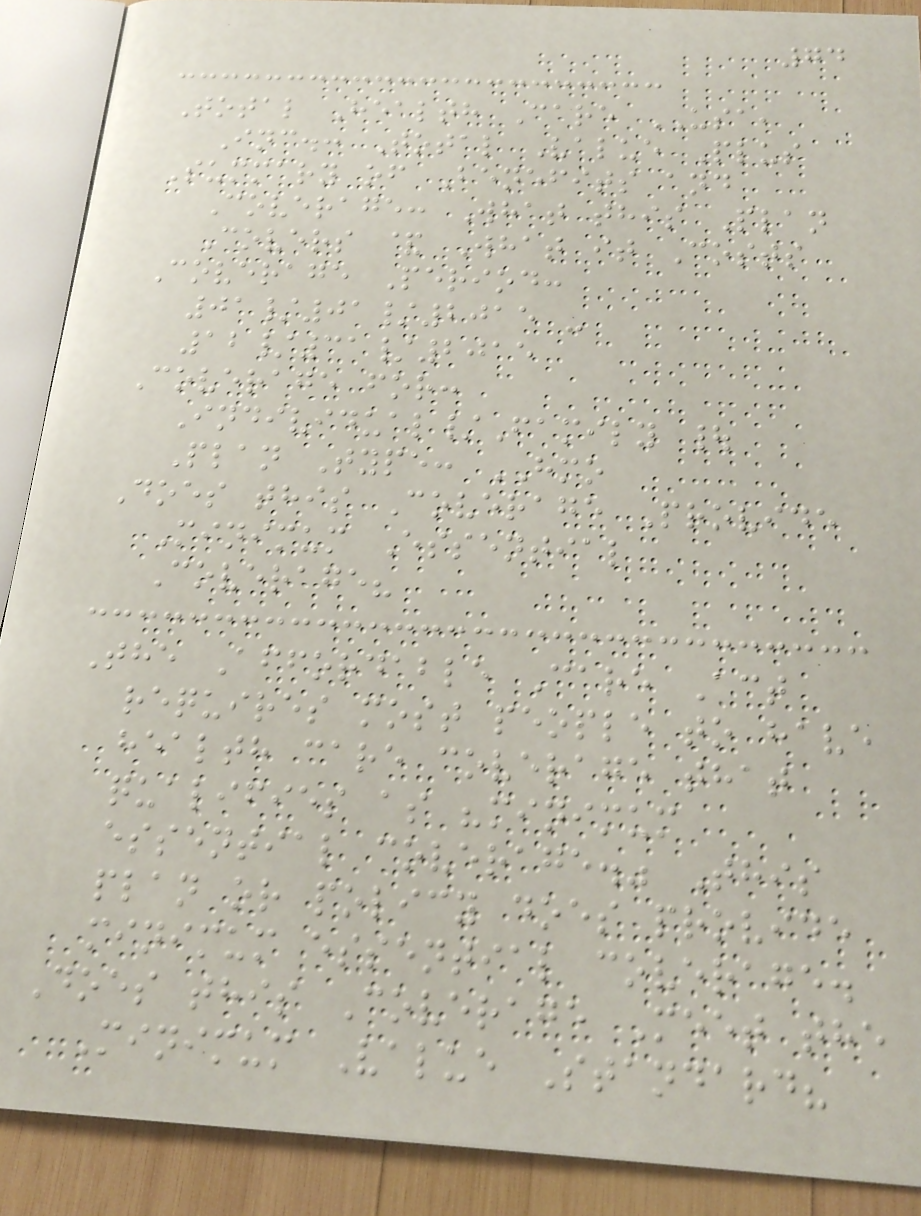74
Total Health Care USA,
Inc.: Total Value Plus
Summary of Benefits and
Coverage: What this Plan
Covers & What it Costs
Coverage Period:
01/01/2015 -
12/31/2015
Coverage for:
Individual/Family |
Plan Type: HMO
Does this Coverage Provide
Minimum Essential
Coverage?
The Affordable Care Act
requires most people to have
health care coverage that
qualifies as "minimum
essential coverage." This
plan or policy does provide
minimum essential coverage.
Does this Coverage Meet the
Minimum Value Standard?
